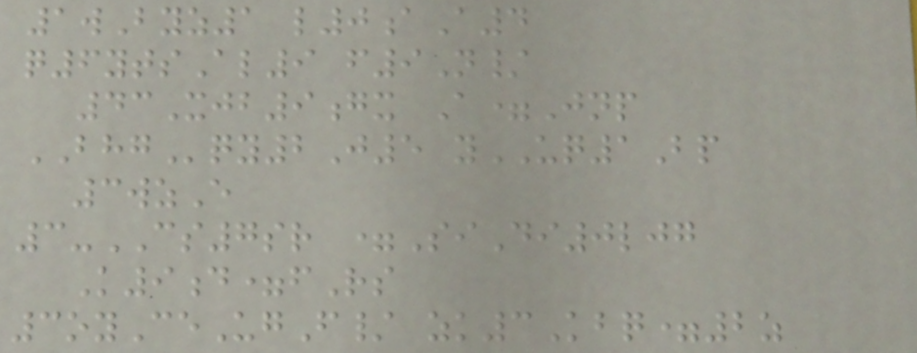1wByz1 l0aA4
q6ytsAl9 f9N/
43Xjb9gx A=Jnp
BHGqy2J5 yUQ1Bp
3wzE
3-CS7sr =SiDi0ljg
K9d=fRs
3oyCeUgF/ zk3Kbq=2z
